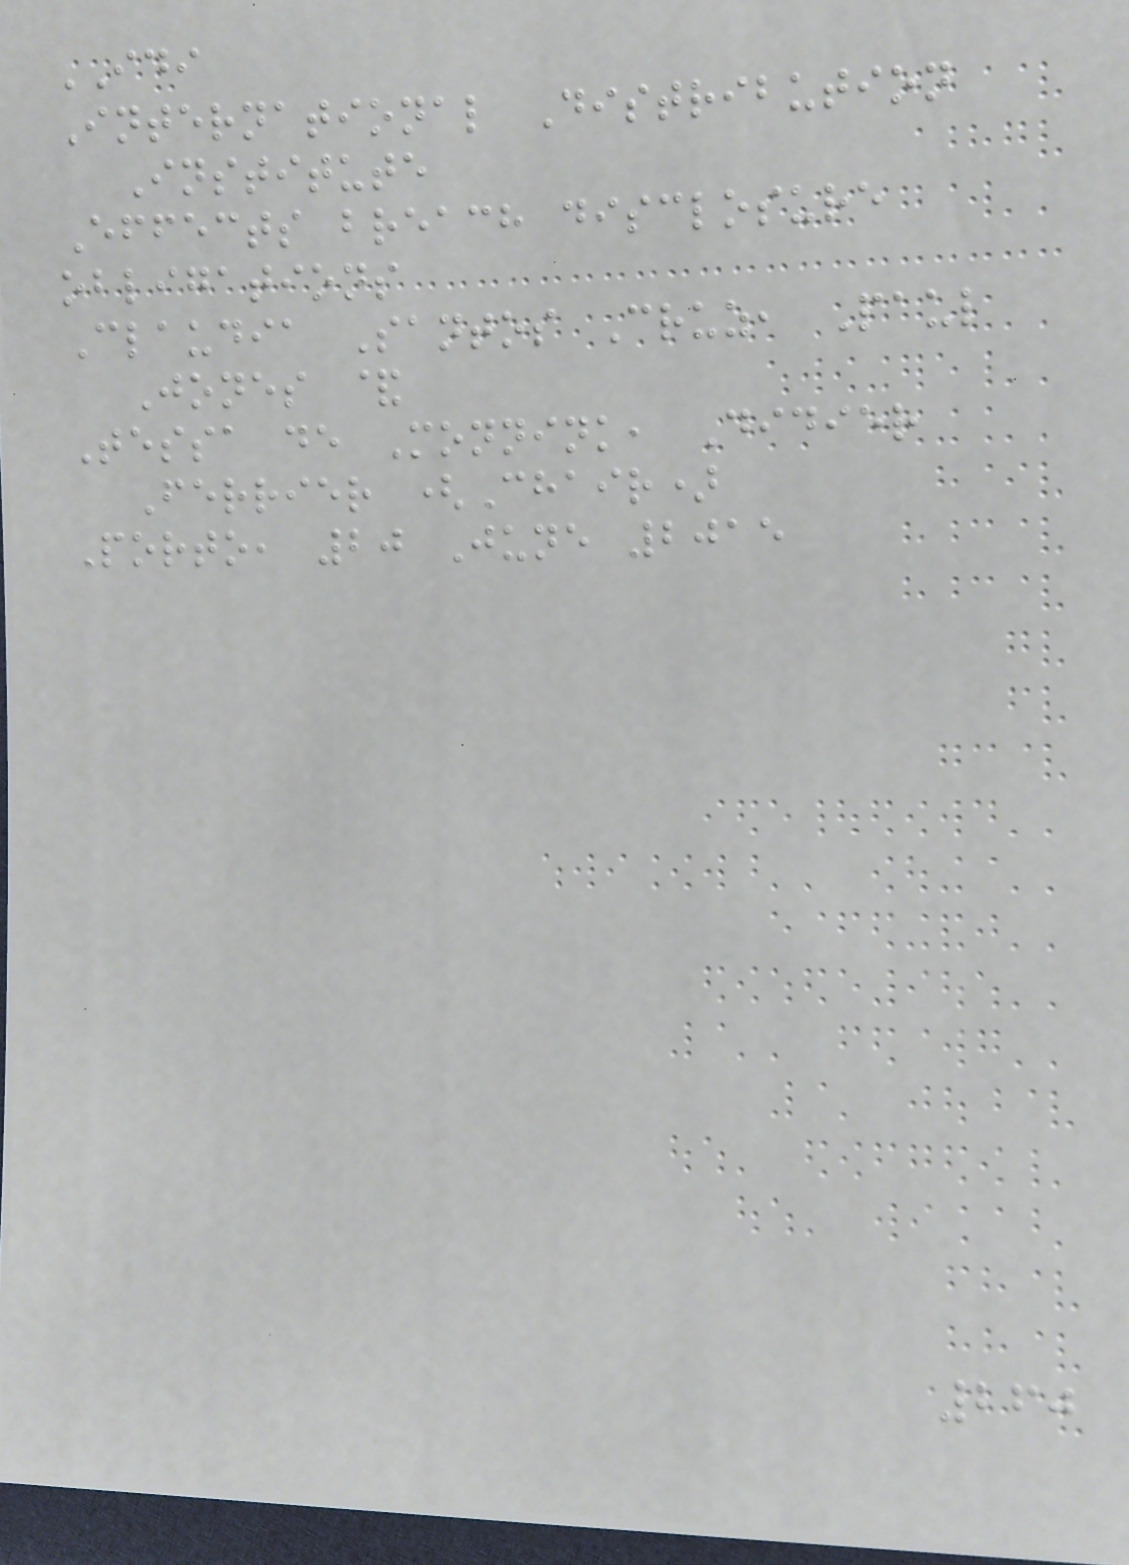IDI
International Distribution
Institute
Effects breach disclosure
obligations
Claudia Santos Cruz, Paul
Jones &
Tessa de Monnink, Didier
Ferrier (Chair)
Porto, 20 June 2015
260
